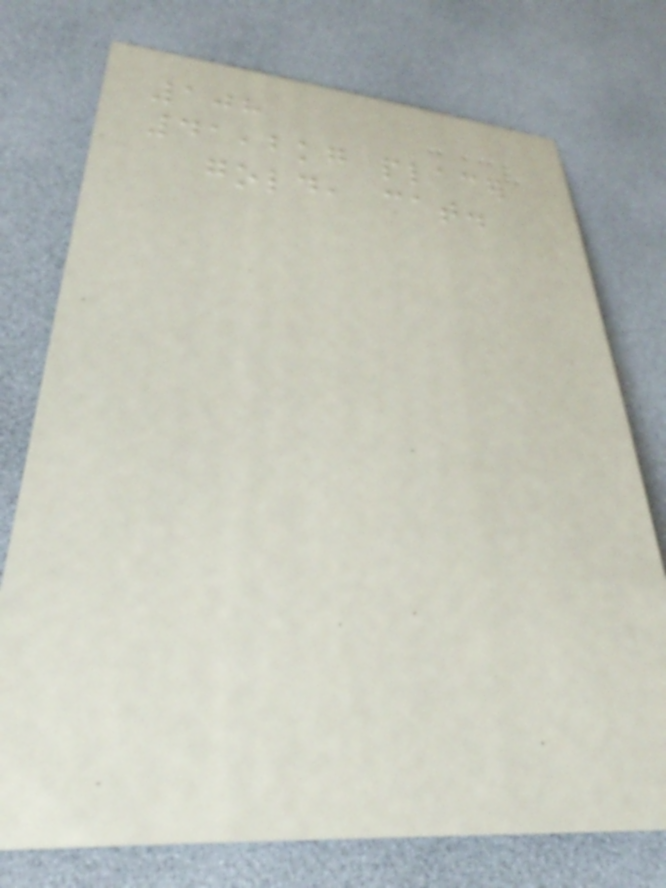108
41,2kg placer
gold, cat.
